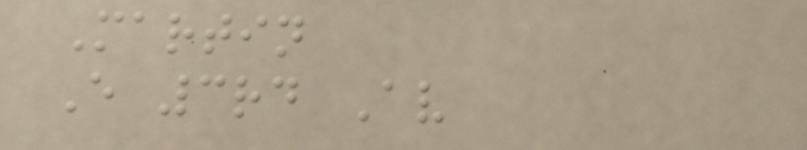Martin
E 3rd Av
